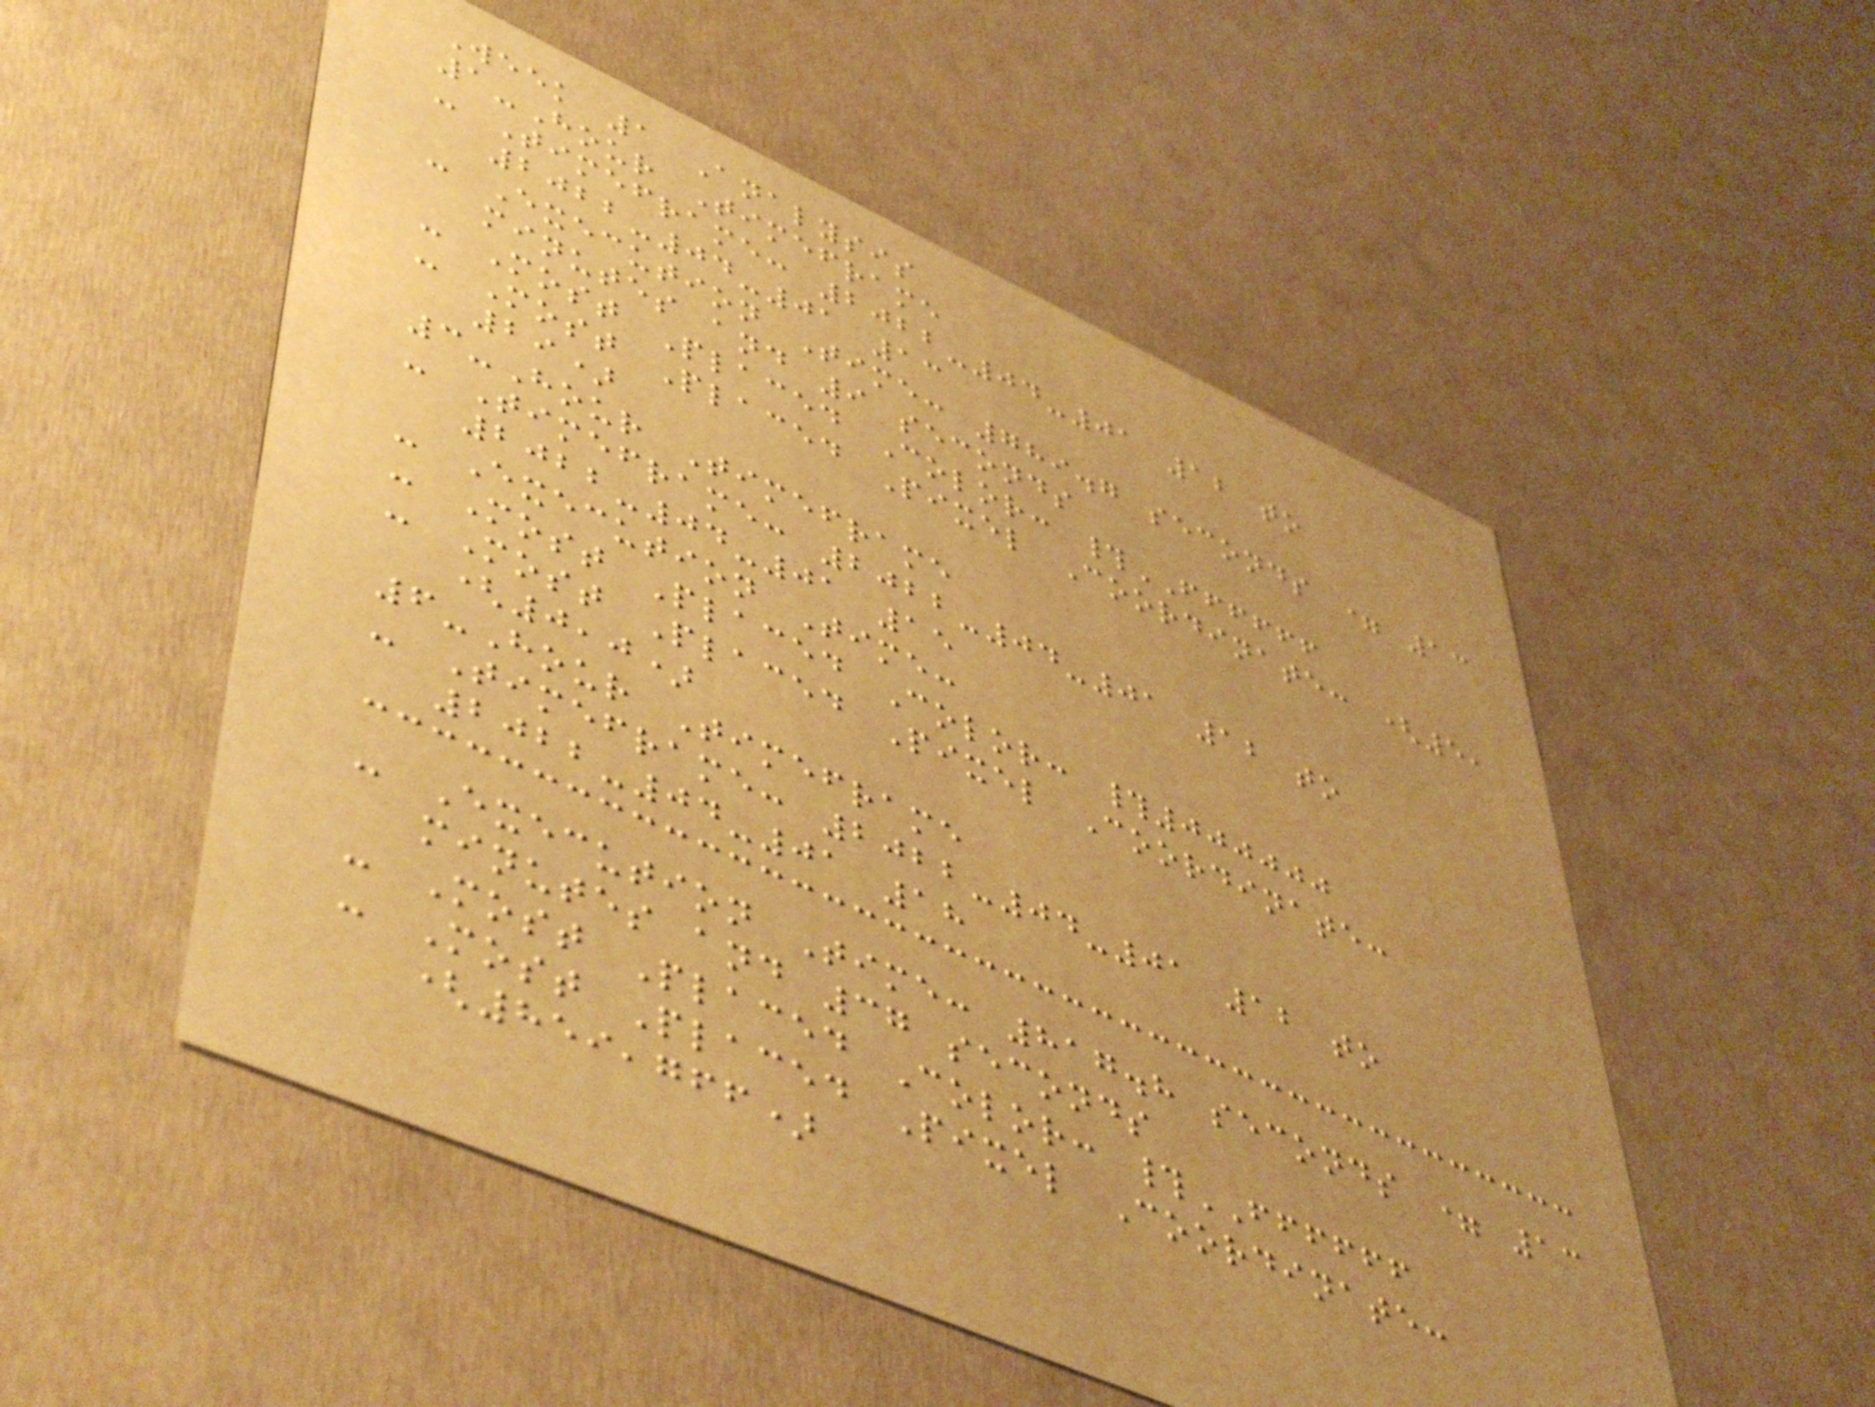Week 1 Analysis
1-Hour Timeframe
- Timeframe: 2022-04-01 12 to
2022-04-01 13
- Execution Time: 789.7 seconds = 13
minutes and 9 seconds
- Most Placed Color: #FFFFFF
- Most Placed Pixel Coordinate: (5,
29)
3-Hour Timeframe
- Timeframe: 2022-04-01 12 to
2022-04-01 15
- Execution Time:
- Most Placed Color: #000000
- Most Placed Pixel Coordinate:
(0,0)
6-Hour Timeframe
- Timeframe: 2022-04-01 12 to
2022-04-01 18
- Execution Time: 817.8 seconds = 13
minutes and 37 seconds
- Most Placed Color: #FFFFFF
- Most Placed Pixel Coordinate:
(859,766)
